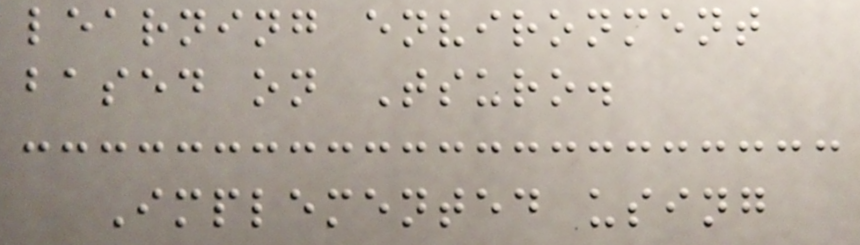learning environment
based on Tsuro.
Implemented using
